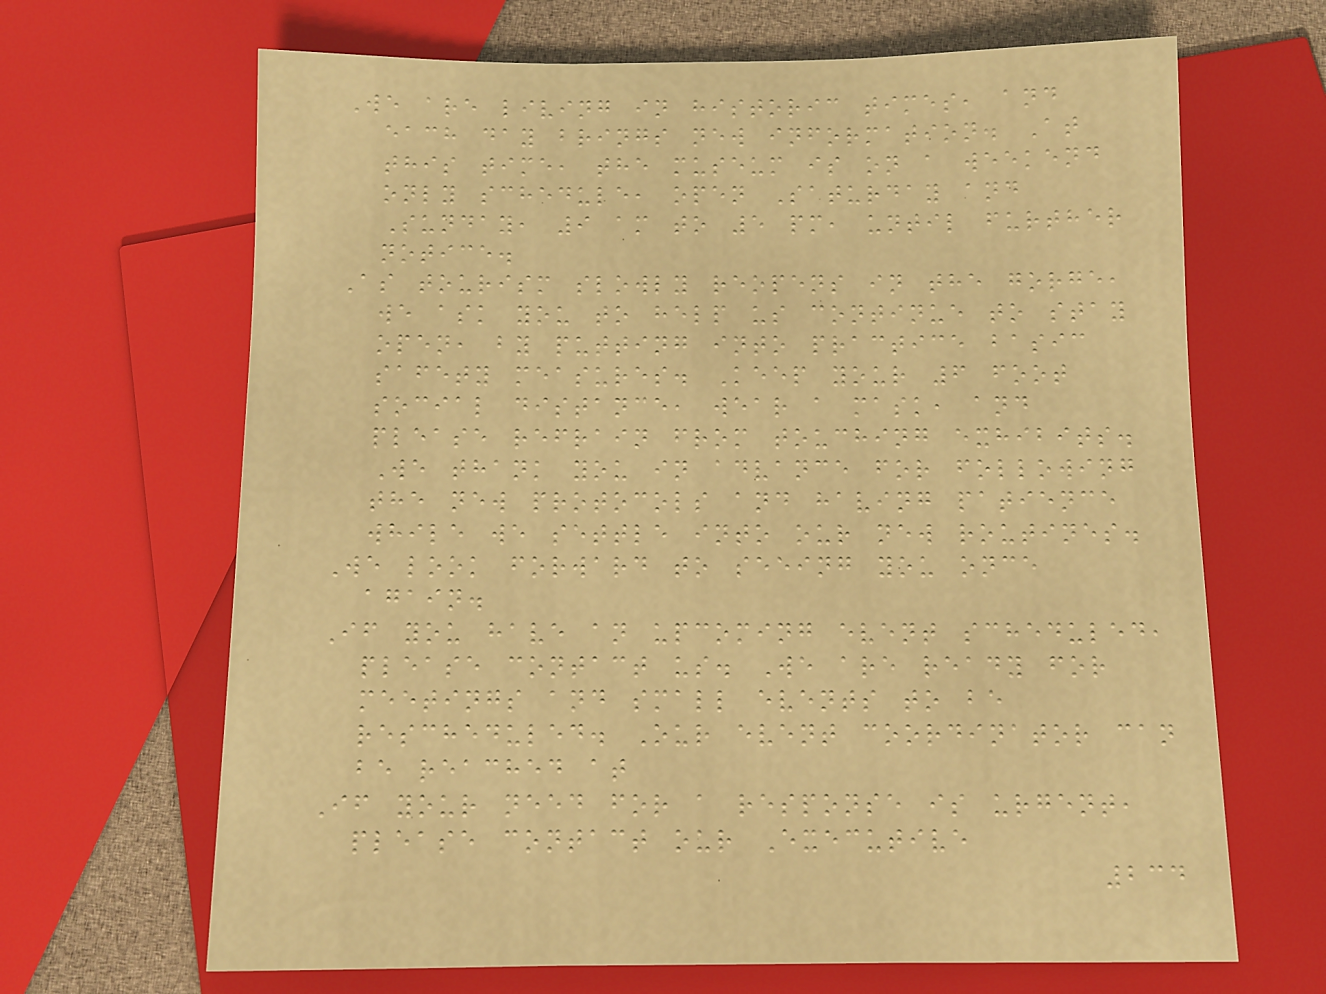We are living in historic times, and
each day brings new information. At
this time, the museum is on a weekend
only schedule, open Saturday and
Sunday, 9 am to 5 pm, until further
notice.
As tourism slowly reopens in the gorge,
we ask you to help us continue to stay
open, by putting into practice basic
safety measures. Keep your 6 foot
social distance, wear a mask, and
please refrain from touching exhibits.
We thank you in advance for following
the new protocols and having patience
while we settle into our new routines.
We look forward to seeing you once
again.
If you have an upcoming event scheduled,
please contact us. We are ready for
meetings and small events to be
rescheduled. Our event coordinator can
be reached at
If your need for a response is urgent,
please contact our Executive
234
